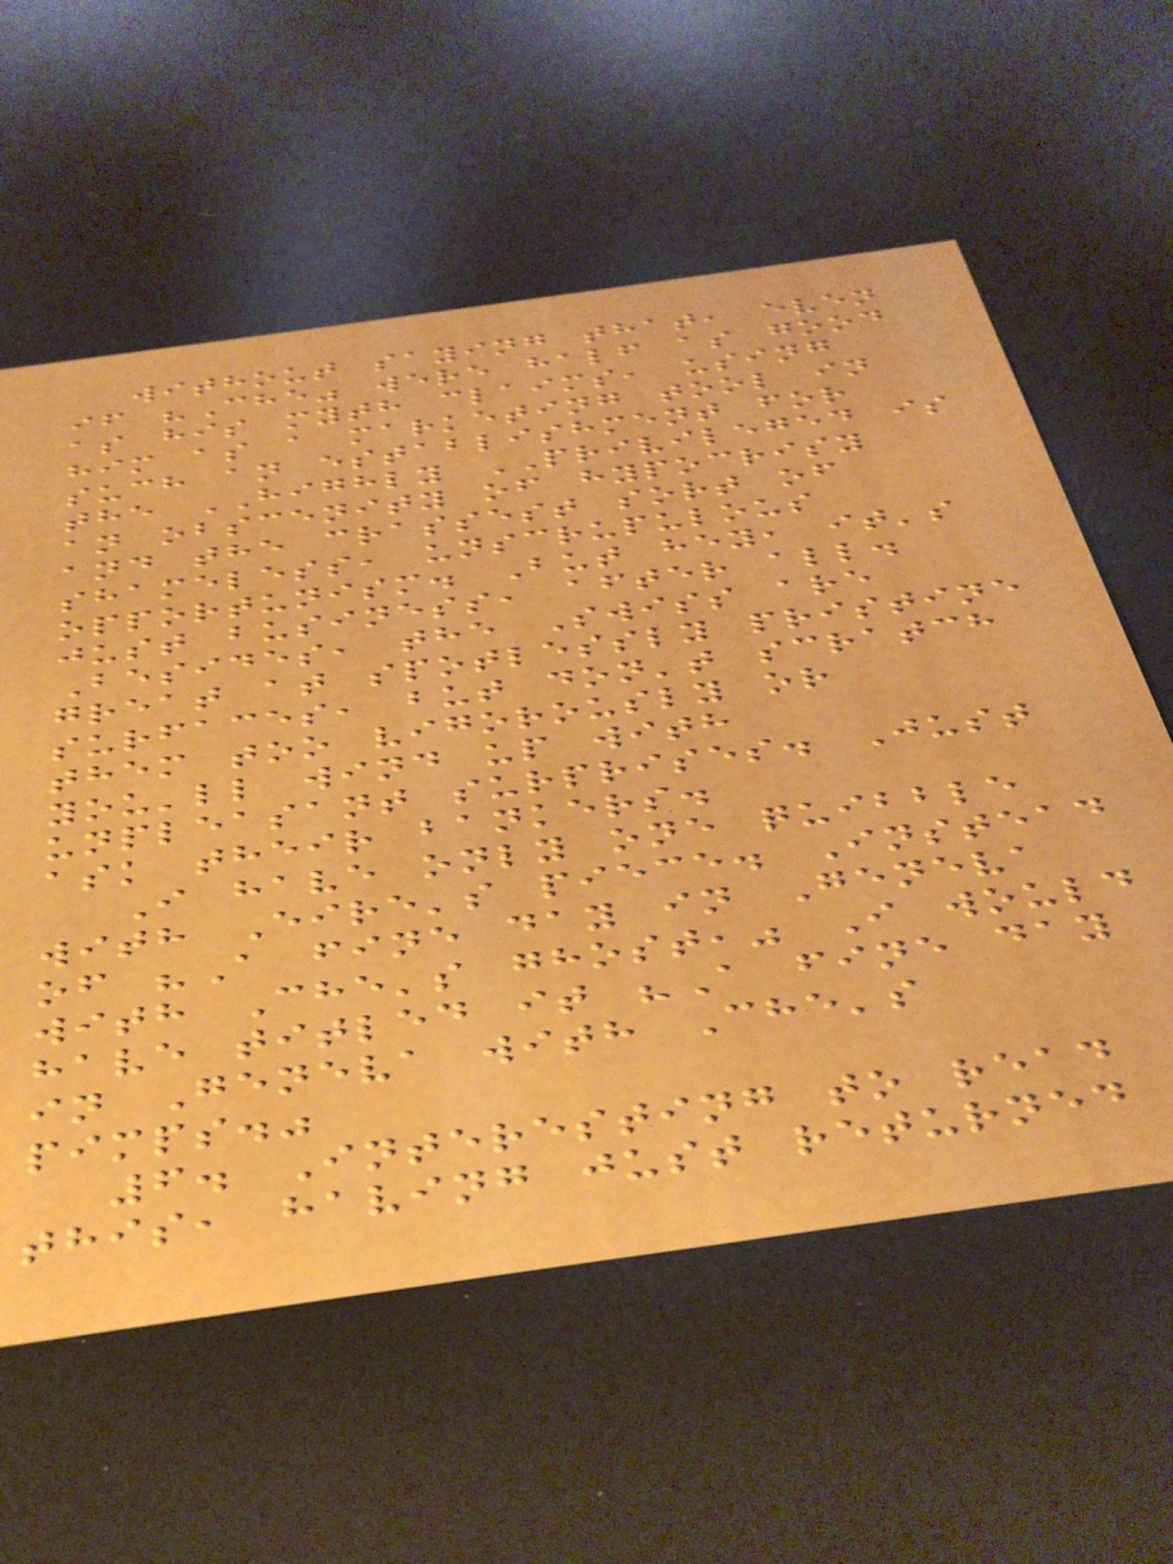without saying that, even
if "Che" were half as good
as his myth claims, using
him as a marketing tool in
such an establishment for
the HIGHLY PRIVILEGED is
an obscenity of hypocrisy
and the crassest sort of
shameless, unscrupulous
opportunism. But hey, it's
just business, after all.
Besides, the Swiss are
great at spotlessly pristine
surfaces, but don't scratch
them too vigorously or
you'll wind up with
unpleasant surprises. Just
ask their bankers.
I have only one quibble
with Eire's piece. Instead
of "A fine day in Geneva
with Che's ghost," I would
have titled it "A fine day
in Geneva with Che's
pimps."
6. Interesting to read
this, having just returned
